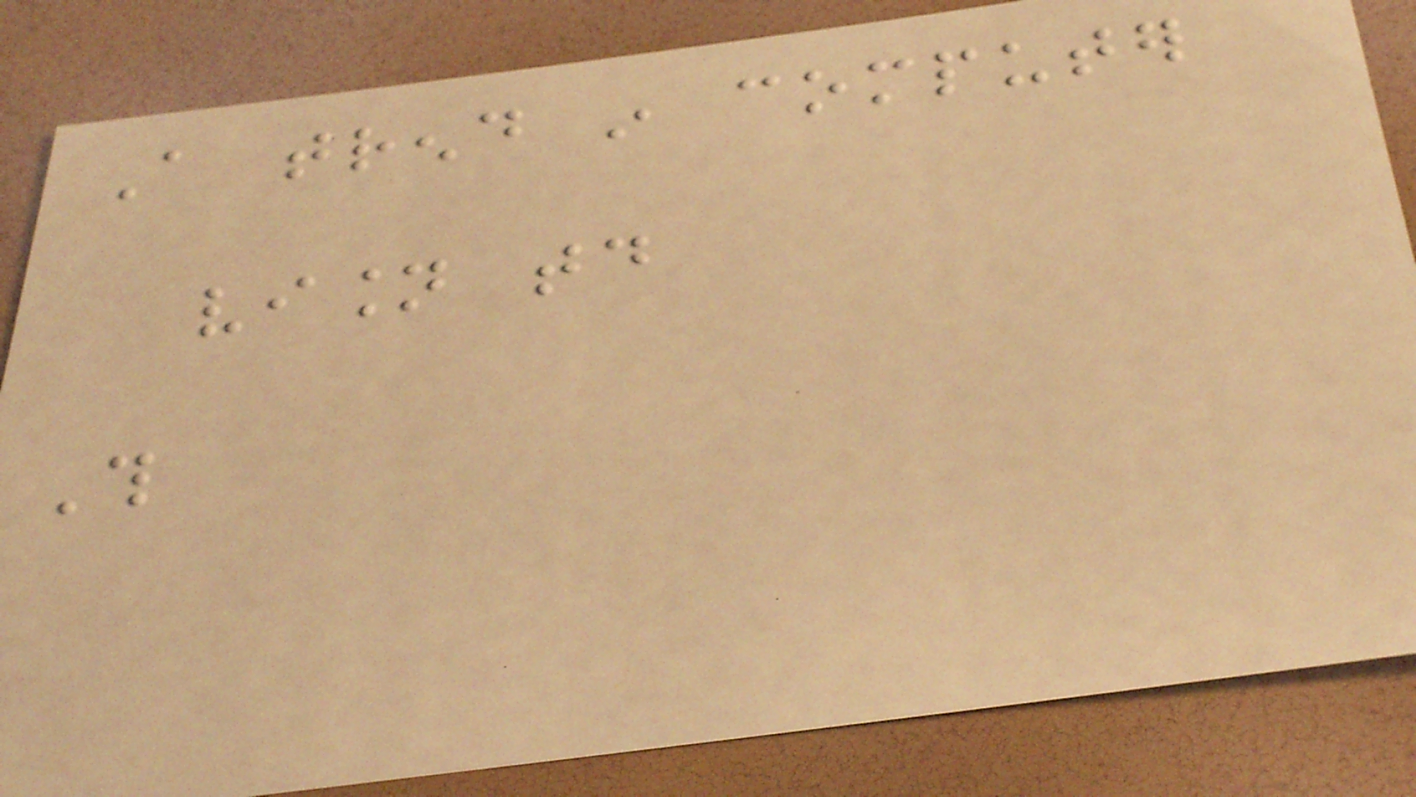A trend in computer
vision today
This
